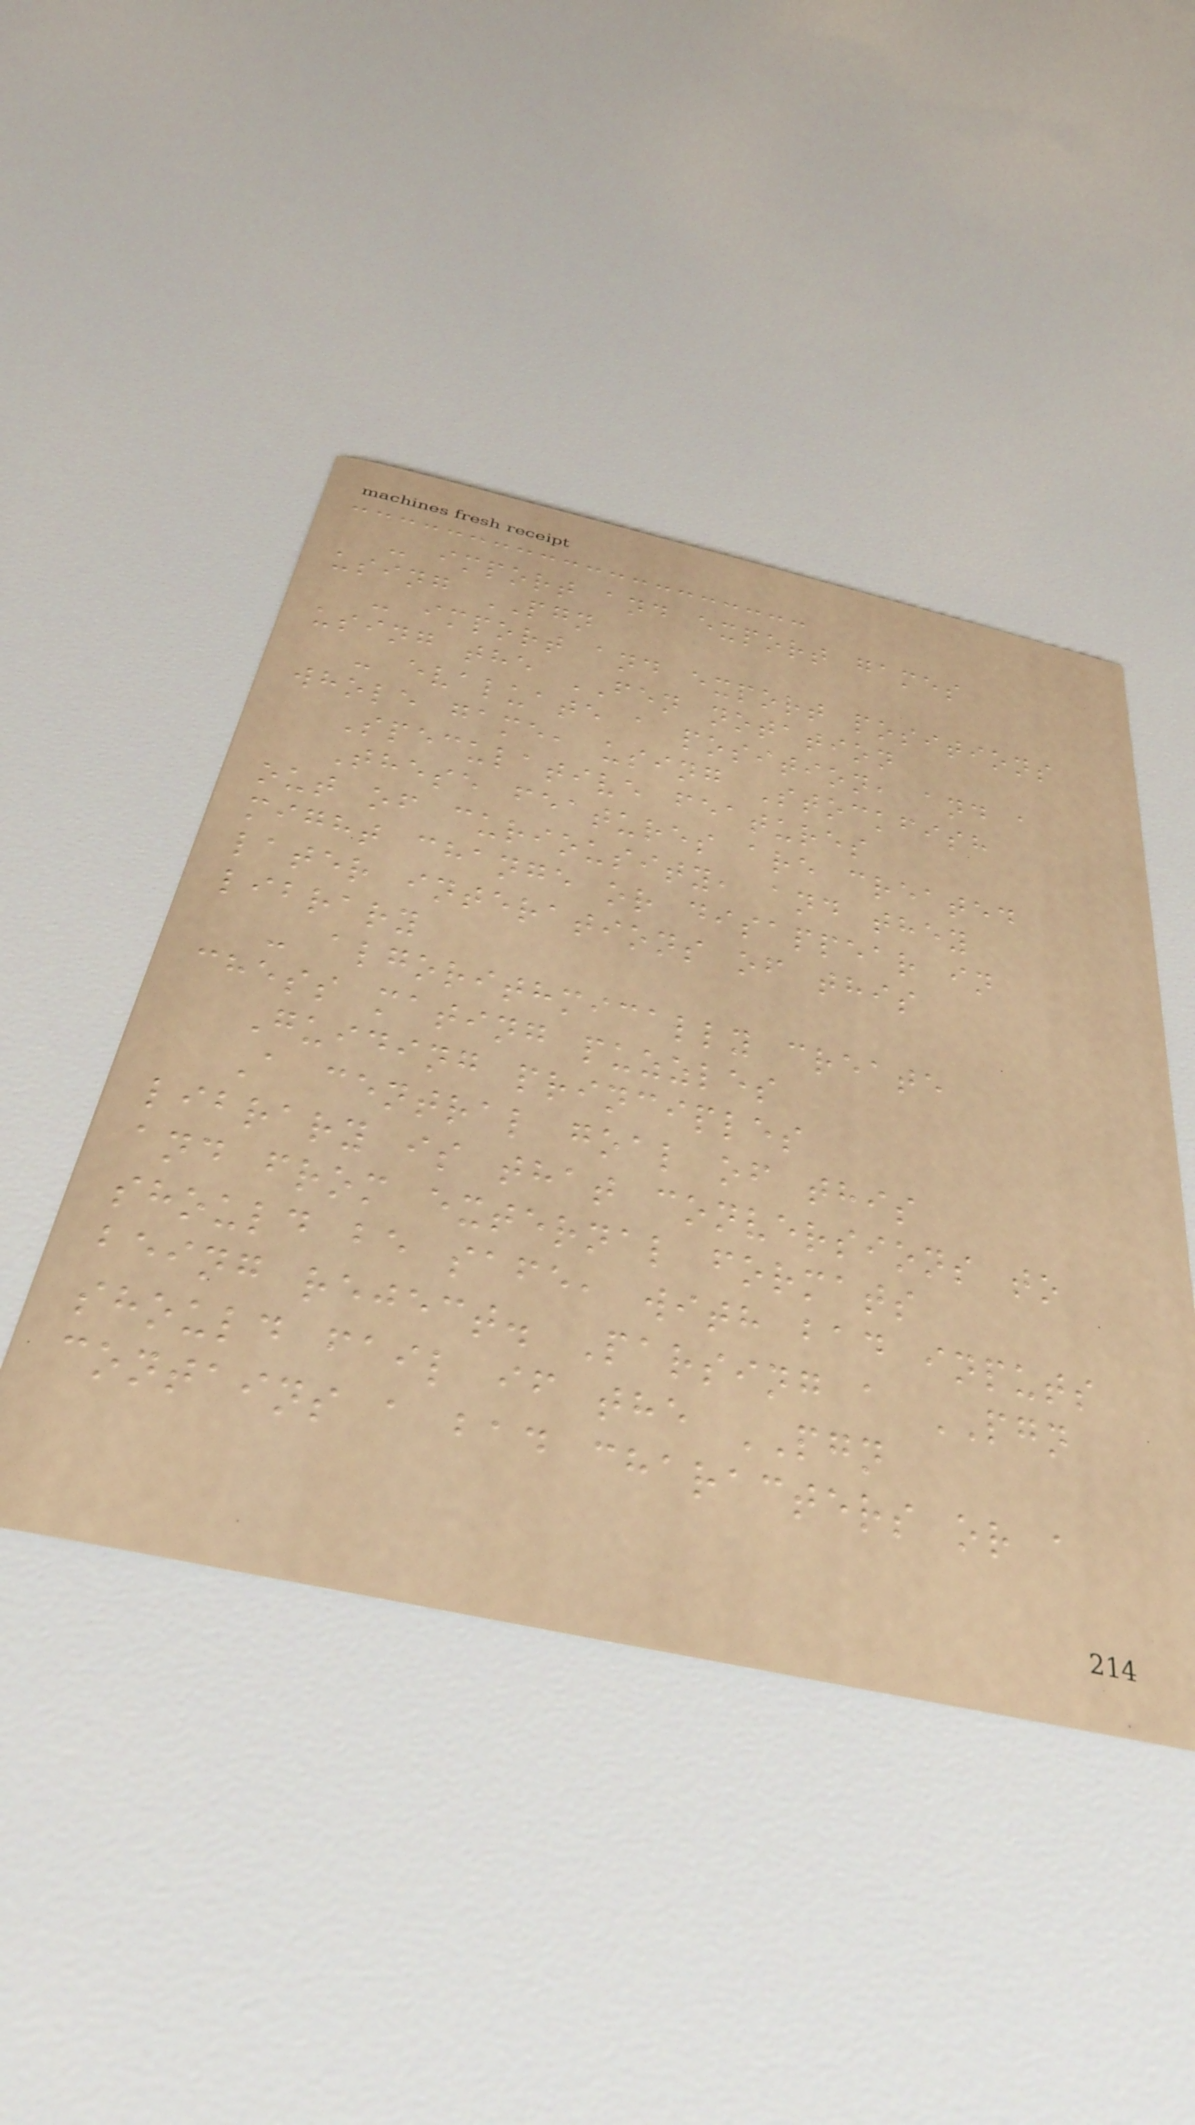- import and export games
using PGN
- import and export positions
using the FEN notation
- evaluate a position, and a
whole game, using Stockfish
Speculative features
These features are created
out of curiousity, and they
might change or disappear in
later interations of this
library
- algorithmically create
chess mating puzzles
Guiding principles
A central goal of this
library is that conversions to
and from external formats
should be safe, with bad inputs
being reject. Parsing a PGN
should fail if the PGN
contains a bad characters or a
